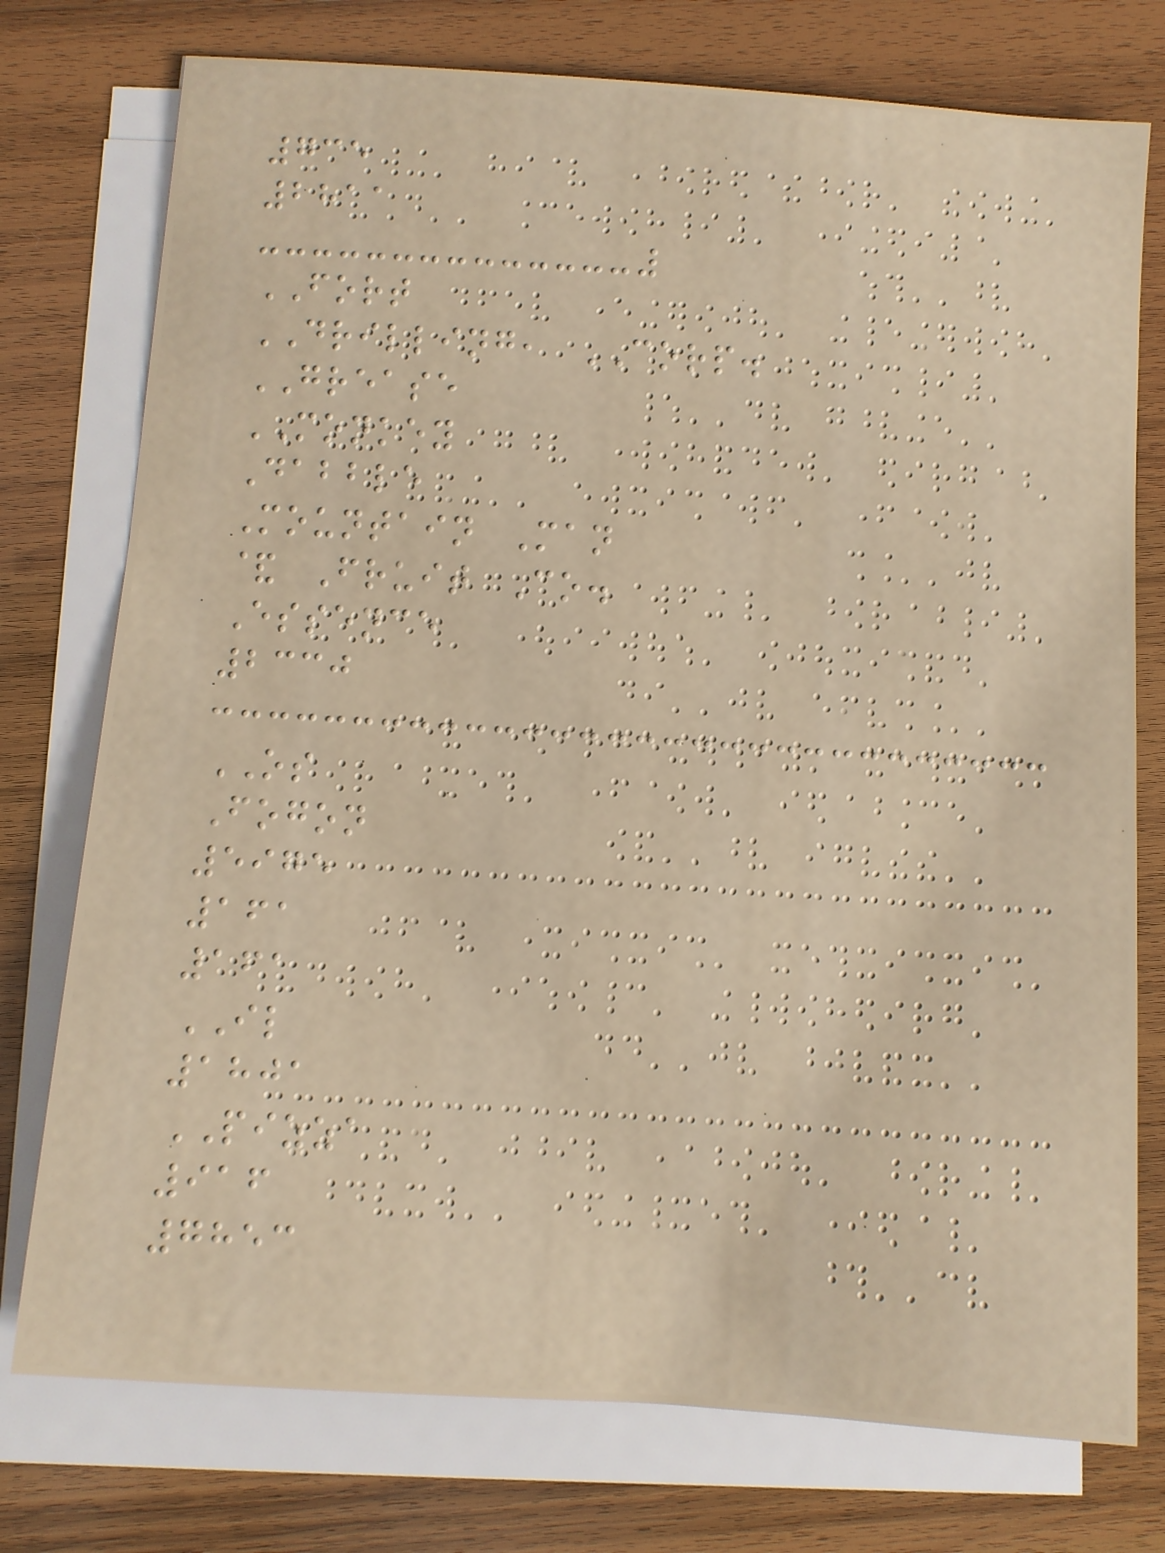735
2811
FORT
DRILLING, CORP.
GREASE
MONKEY
Dabble
Mountain Man
& Fruit Co.
Essence
2330
OS
Fogon
5975
161
161
IL
1801
PIZZA
916
7853
